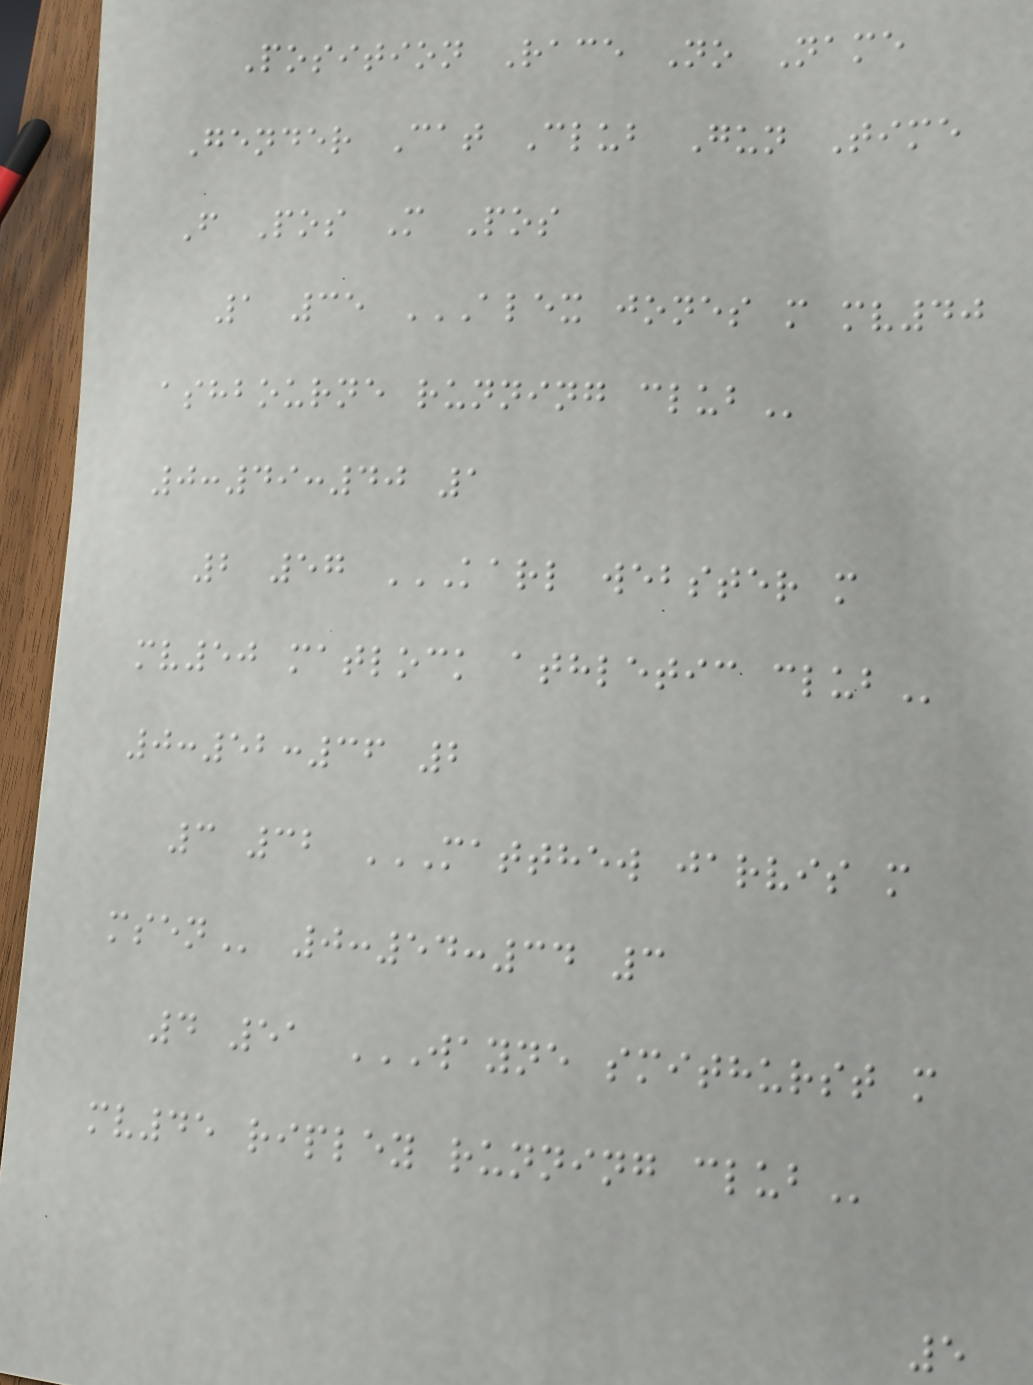Position Race No Name
Gender Cat Club Gun Time
F Pos M Pos
1 35 ALEX JONES M MV40
ASHBOURNE RUNNING CLUB
0:49:40 1
2 57 KARL WEBSTER M
MV50 MATLOCK ATHLETIC CLUB
0:52:36 2
3 32 MATTHEW JARVIS M
MSEN 0:54:34 3
4 51 WAYNE SMITHURST M
MV45 RIPLEY RUNNING CLUB
5
